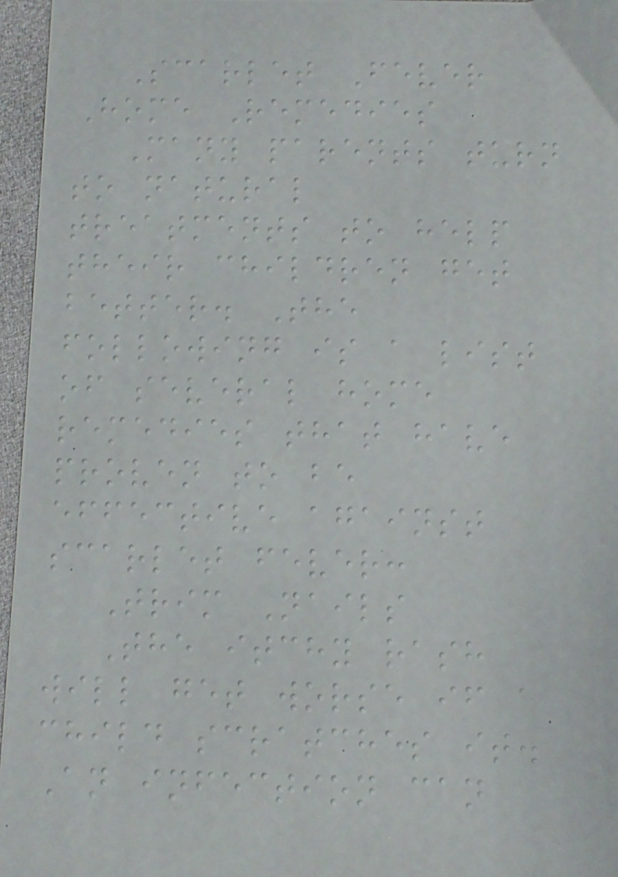Scarlet Fever
Home Remedies
Many parents turn
to natural
treatments to help
their children get
better. The
following is a list
of several home
remedies that have
proven to be
effective against
scarlet fever:
Trim Nails
The itchy rash
will get worse if a
child scratches it.
An infection can
